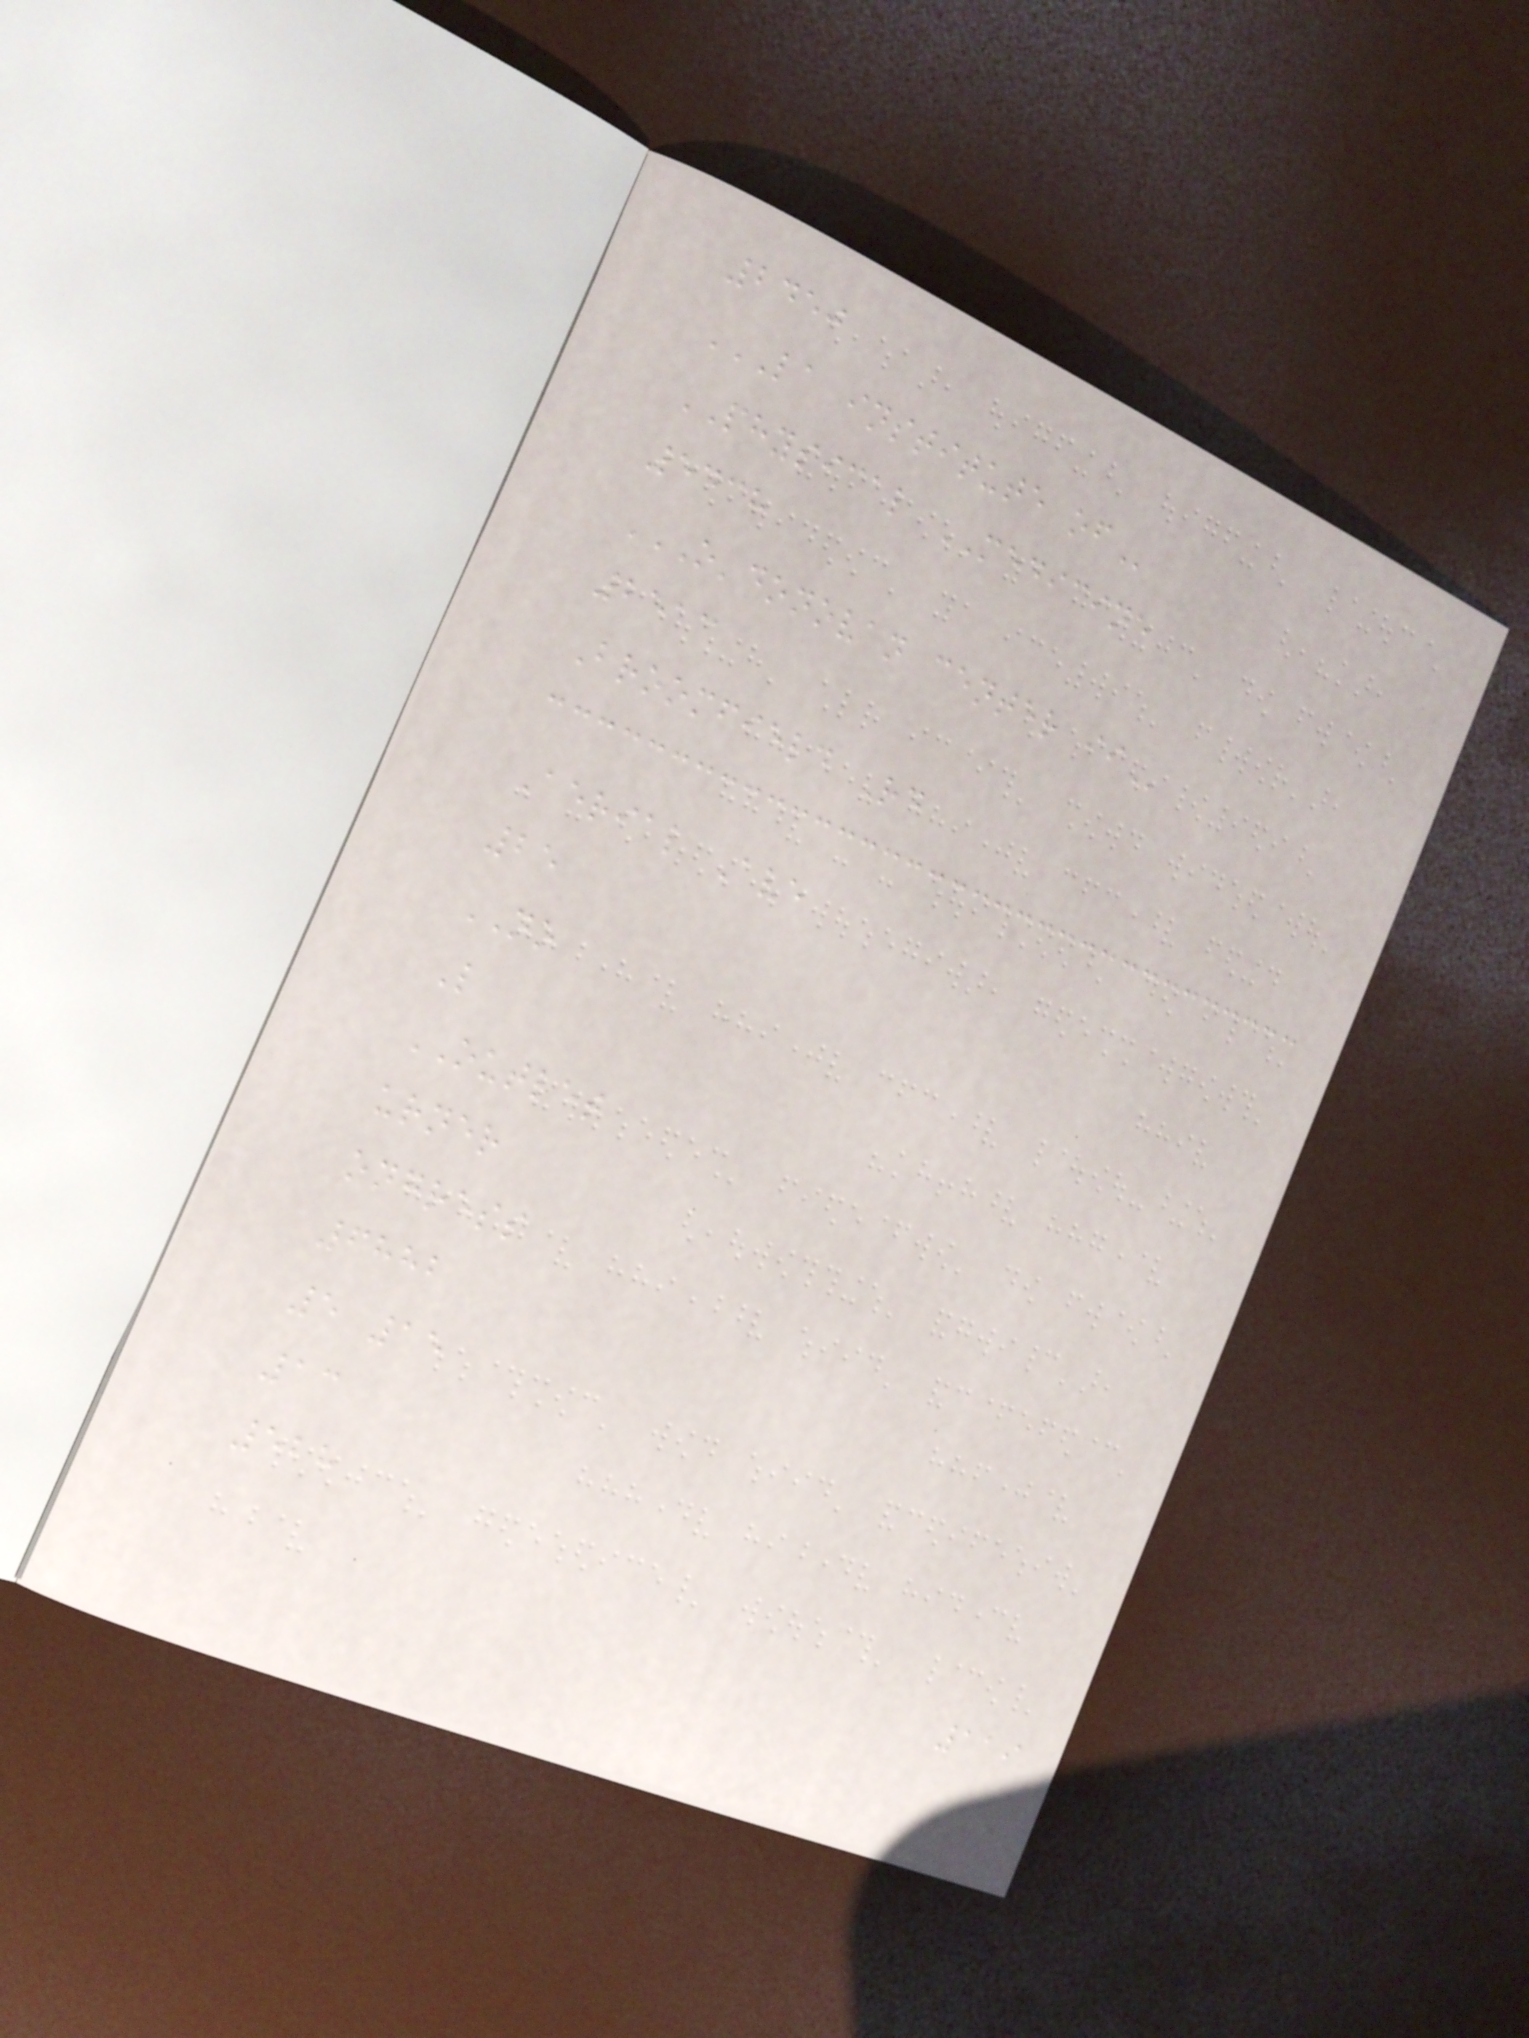2450
LA INSTITUTE OF
PHYSICAL MEDICINE
5438
O'DONOVAN CENTER II
2513
Broomfield Rd
Aerial Ave
25
NO
L
OUTLET
urner
ongress
6882
5 15
13
528
119
